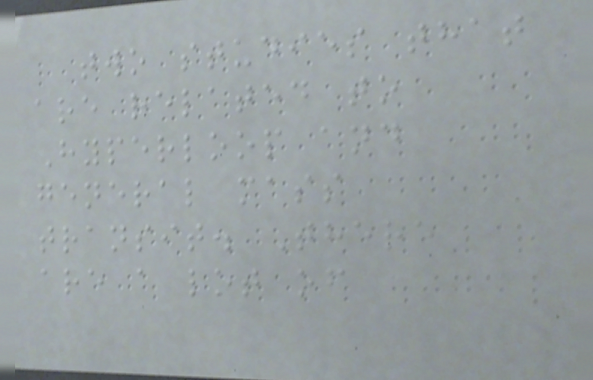two studies that
are related to
Hyperloop and
general mass
transit. There
are a lot of
